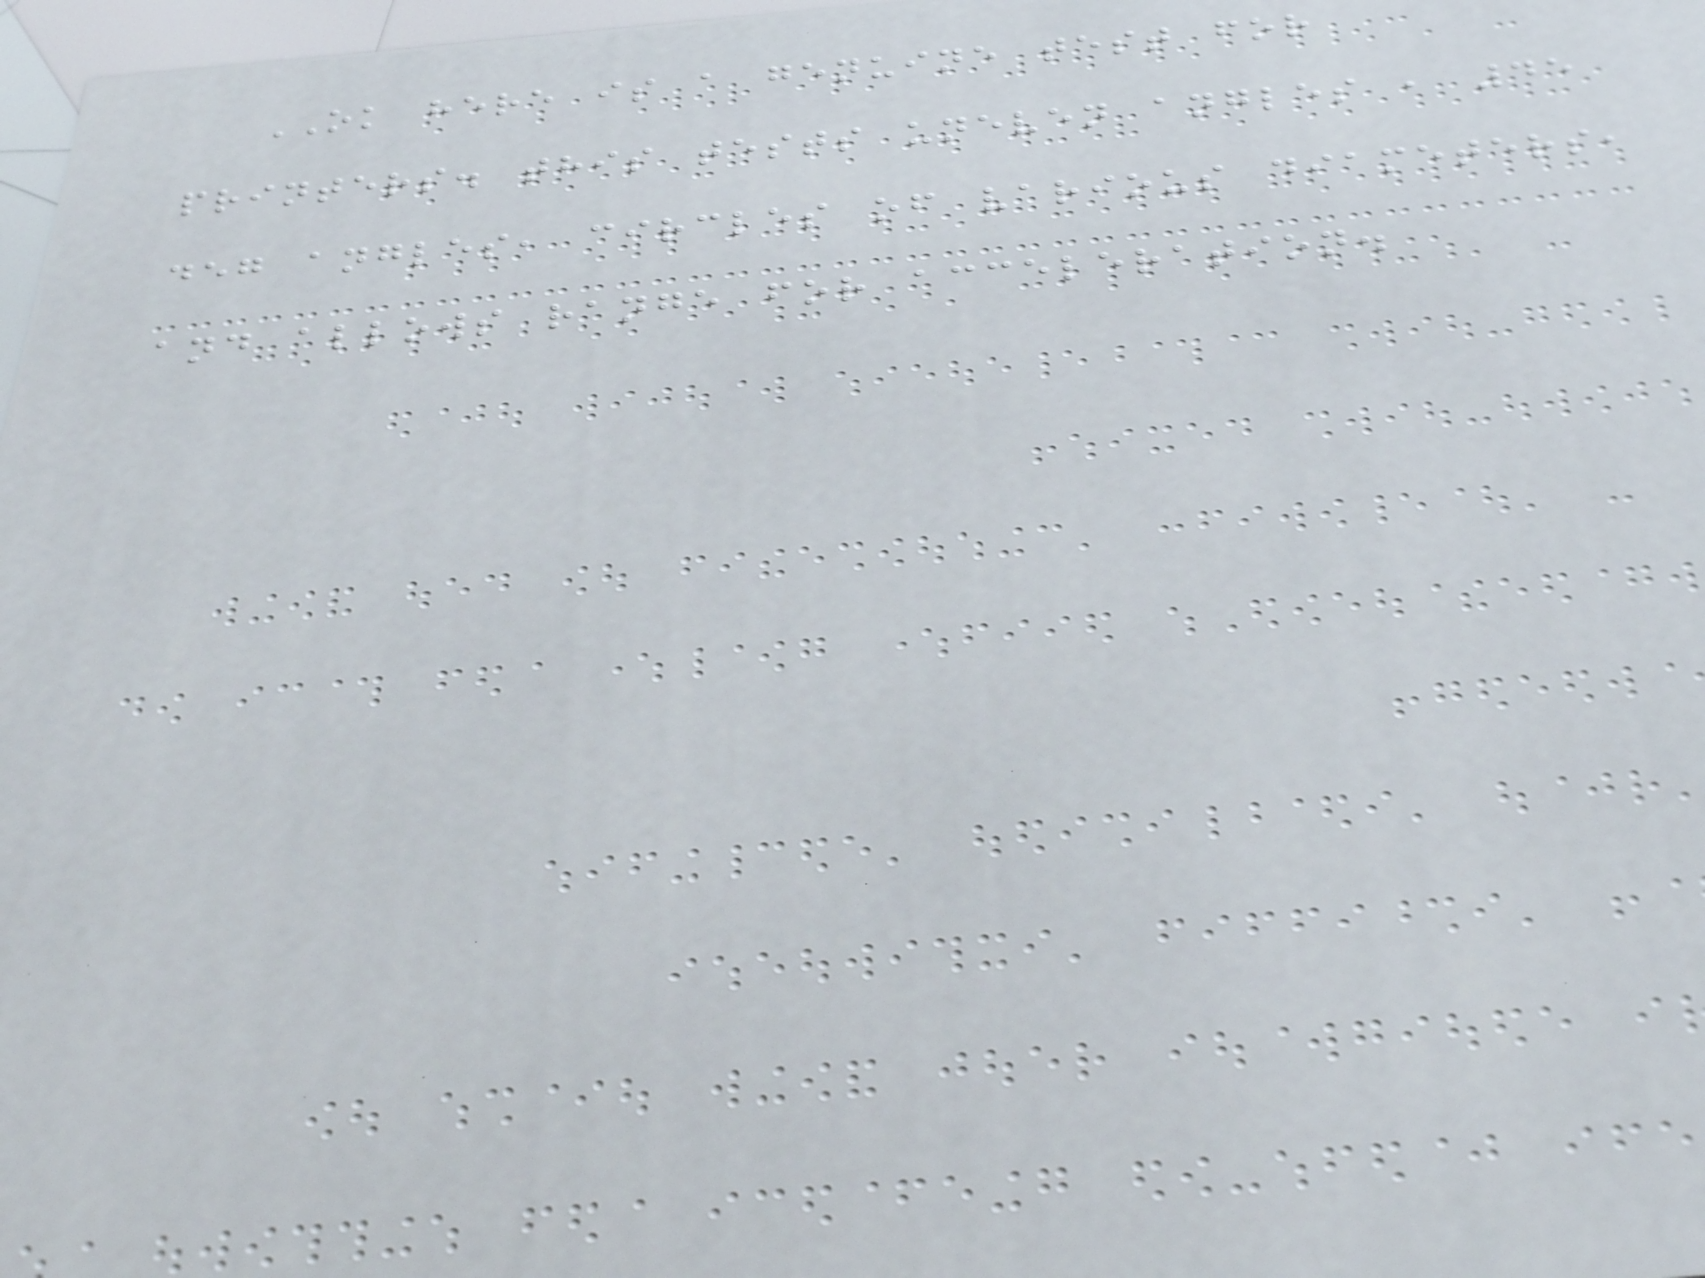OK here is a genuine test for
printers. this tests uneven angles , 45
deg angles, circles of various diameters,
and allows range for acceleration.
